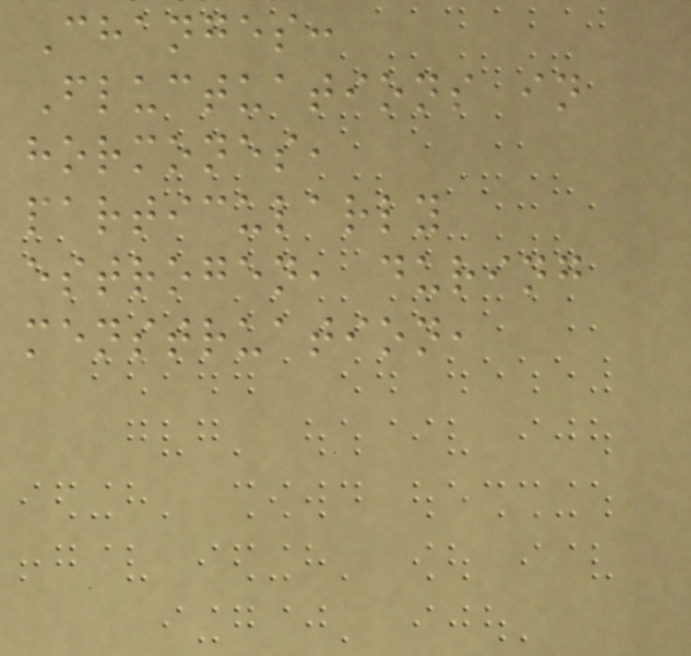Changes:
Fluctuations in
hormones,
particularly
estrogen, during
menstruation,
